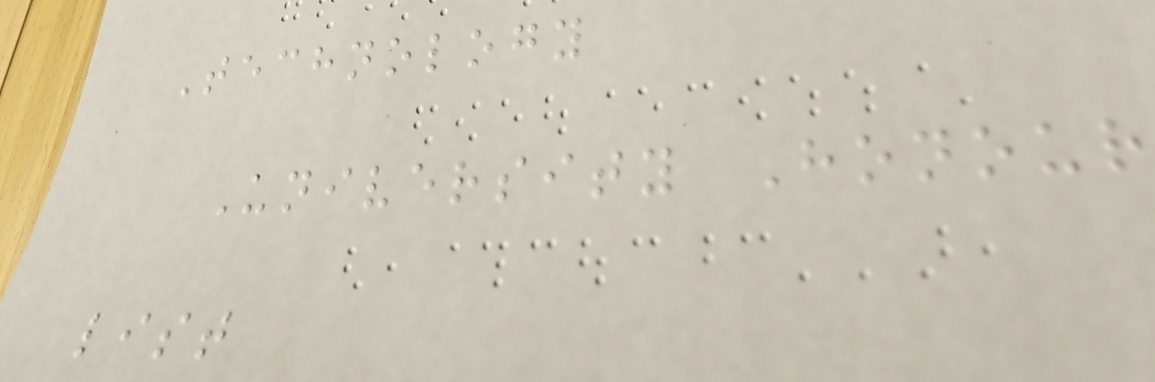Technology
University Honour
list
